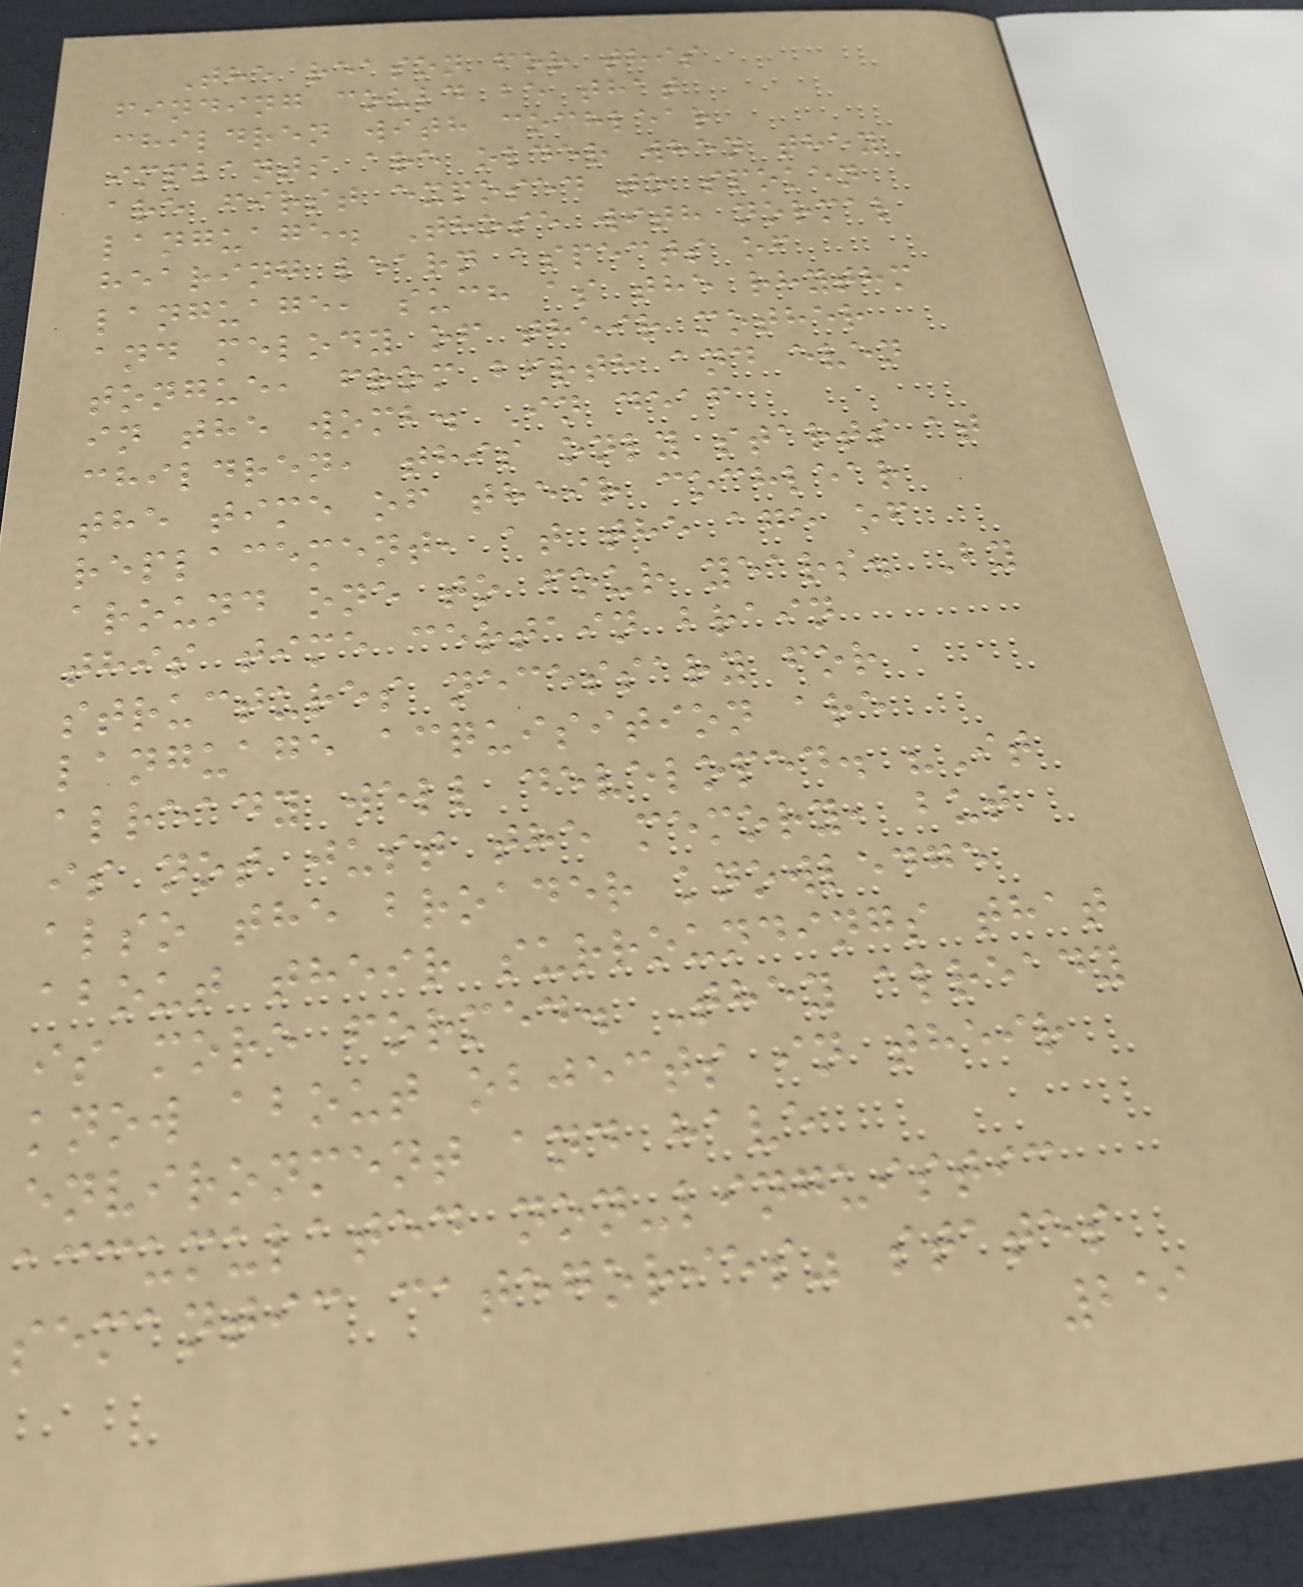The reason for this
finding could be that
children with cochlear
implants are older when they
are first exposed to spoken
language. Those with normal
hearing learn aspects of
language, such as the rhythm
and melody of their mother
tongue, from birth and even
in the womb. In deaf
children, this only starts at
the time of their cochlear
replacement, at the age of
around one to four years. By
this time certain brain
structures necessary for
language acquisition are
already well developed. "It
is not just the memory, but
also the broader knowledge
about their surroundings that
is more formed. They already
know about objects in their
environment and have
accumulated non-linguistic
semantic categories" states
251
